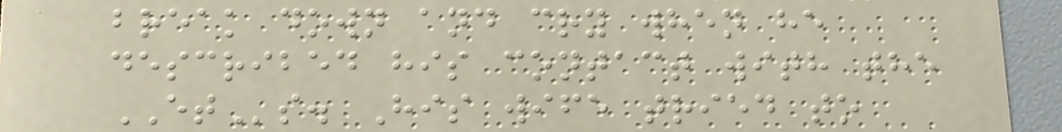break down and cry when he
described his contact with the
ETs. His wife tried to
